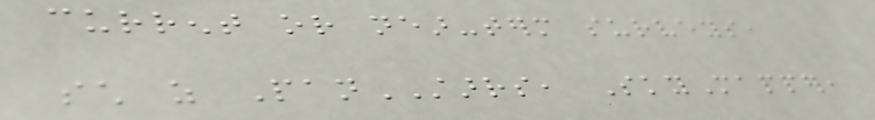current or near-term surveys,
such as PanSTARRS, SkyMapper,
